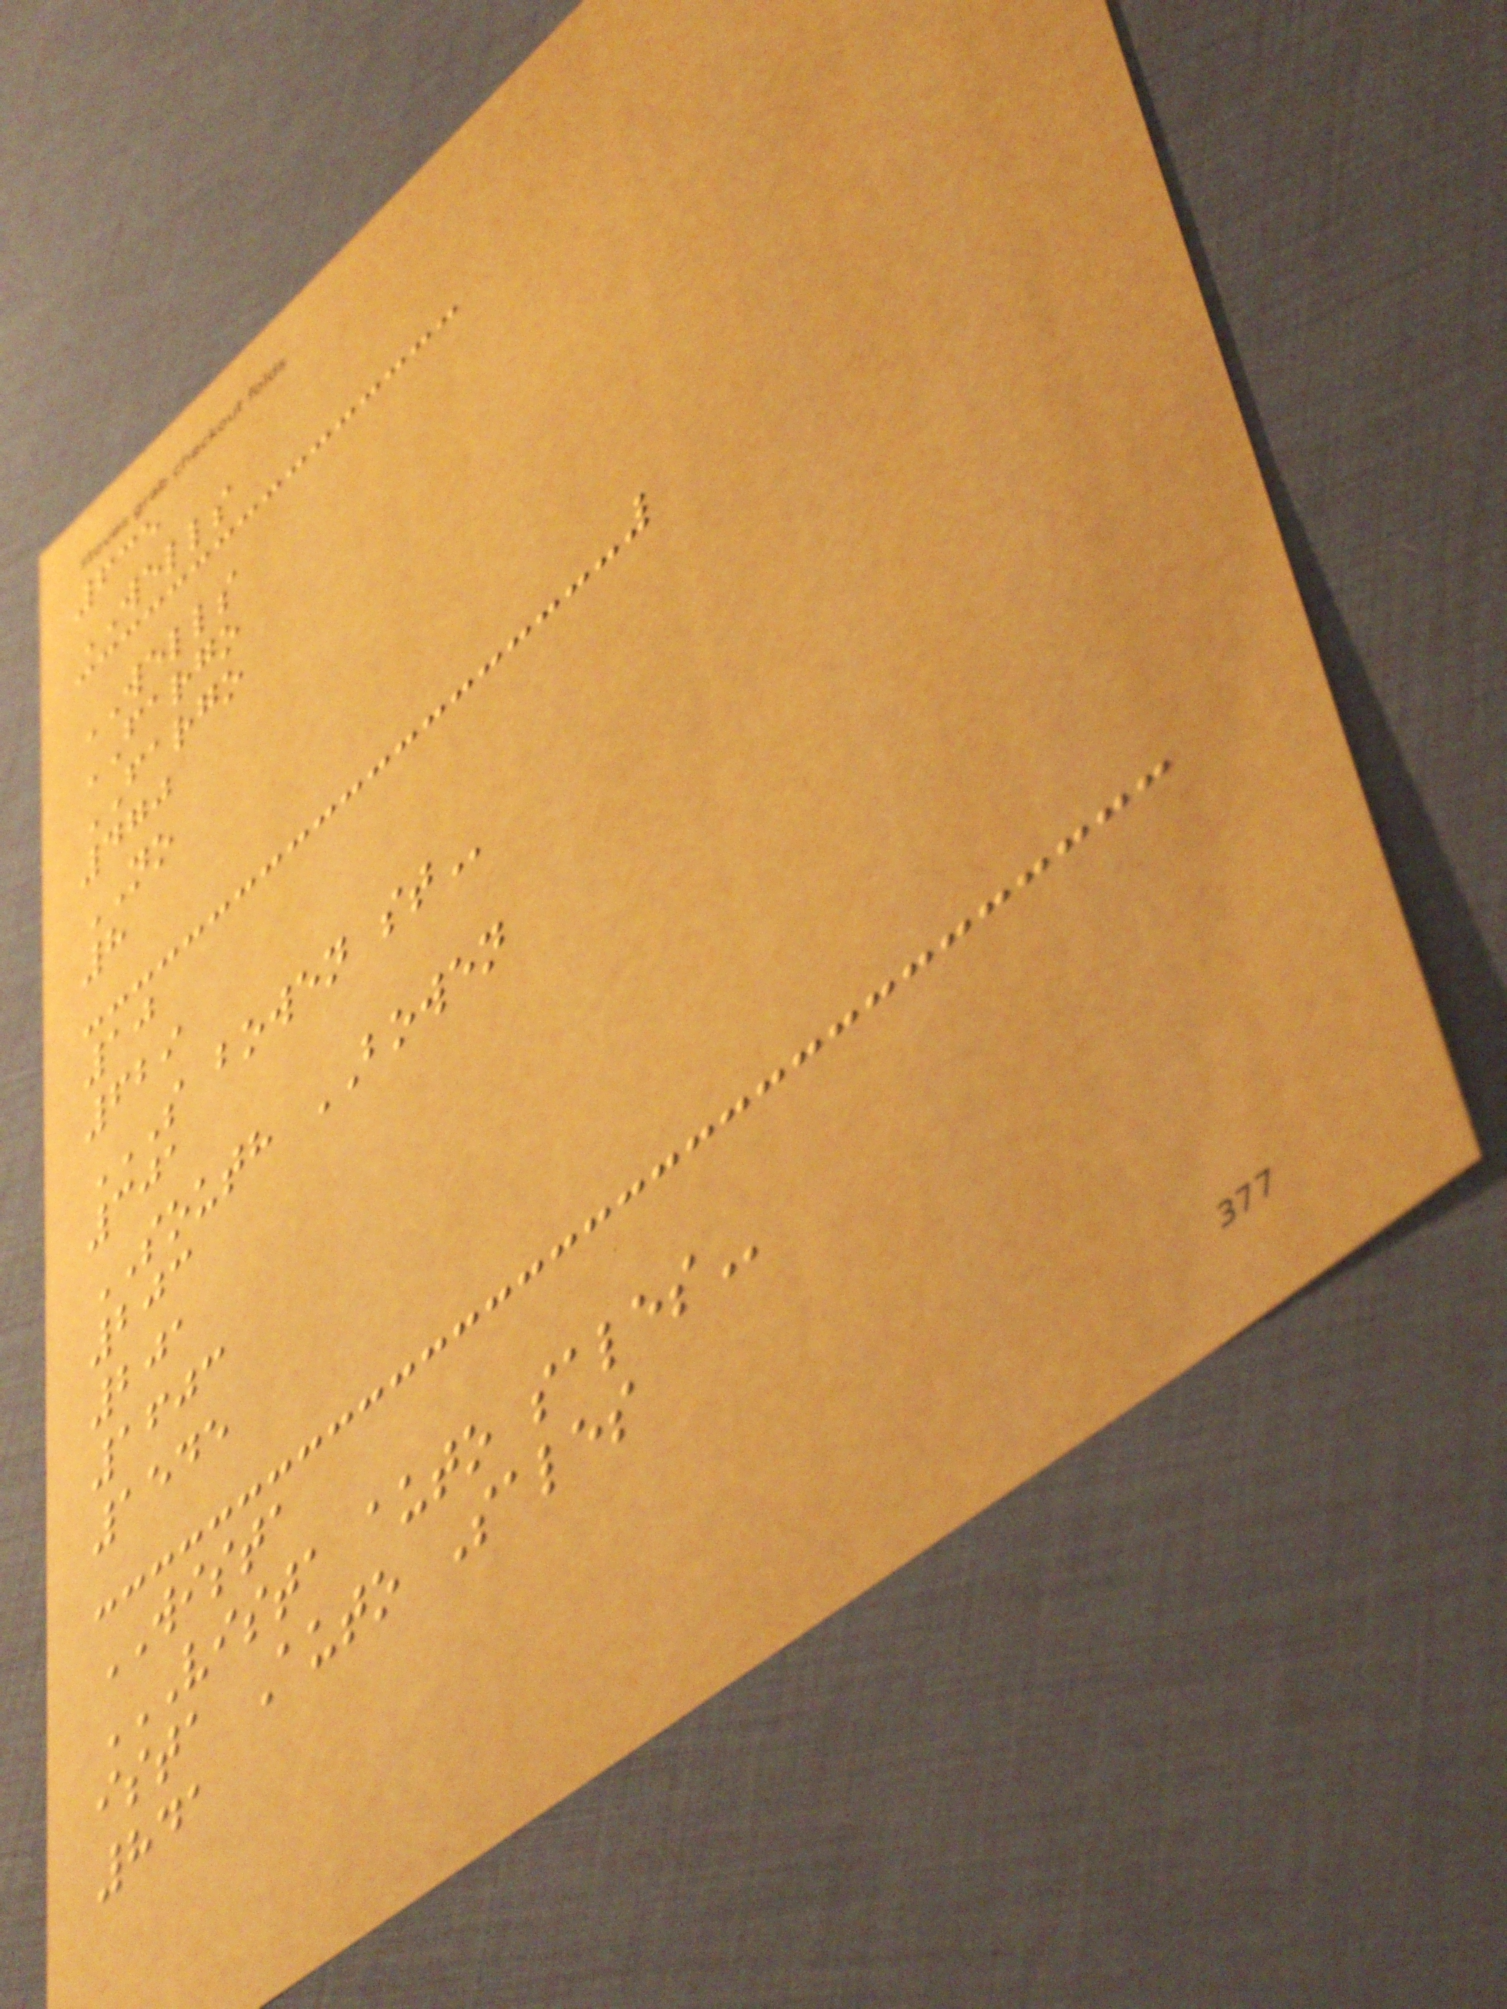635
WELLS
WELLS
FARGO
FARGO
470
NO
8
10
629
S BOWEN ST
301
SOUTH BOWEN
203
201
1603
1545
WISTA
VISTA AUTO SALES
ista Auto Sales
841
